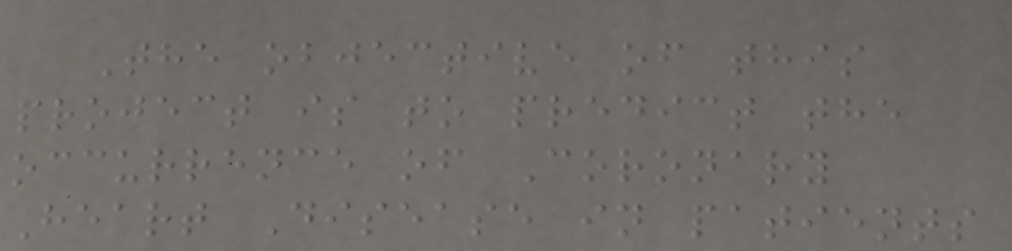The objective of this
project is to predict the
occurrence of Coronary
Heart Disease in patients
